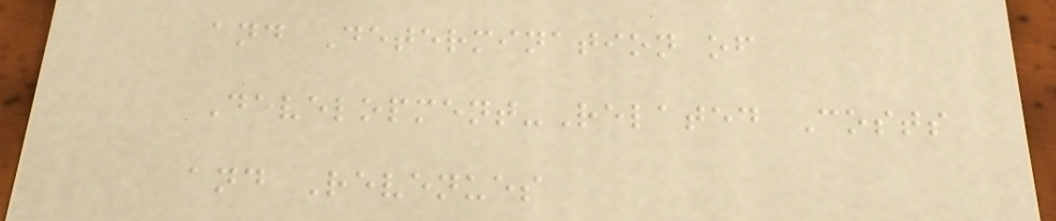and Determination of
Development-Related Costs
and Revenues
